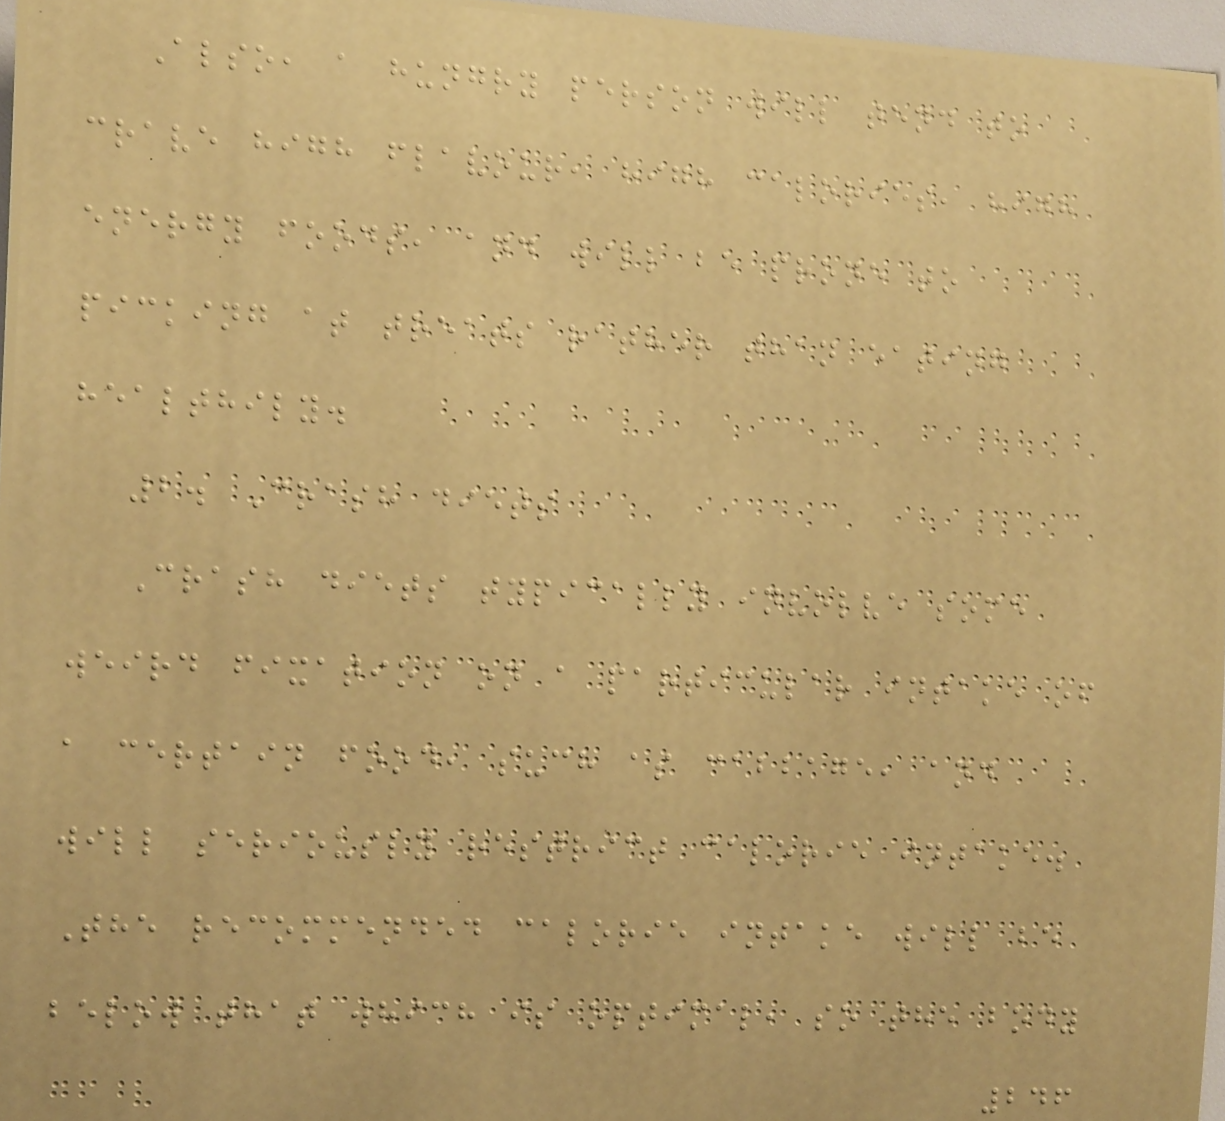Also, a hungry person will tend to
crave high flavour, high calories, high
energy foods, and will be prone to
picking at treats rather than eating
healthily.
2. Crash diets
Crash diets typically involve some
weird fixation on a particular intake of
a certain food, such as cabbage, and
will seriously restrict calorie intake.
The recommended calorie intake will be
below that which is optimal, so the body
246
